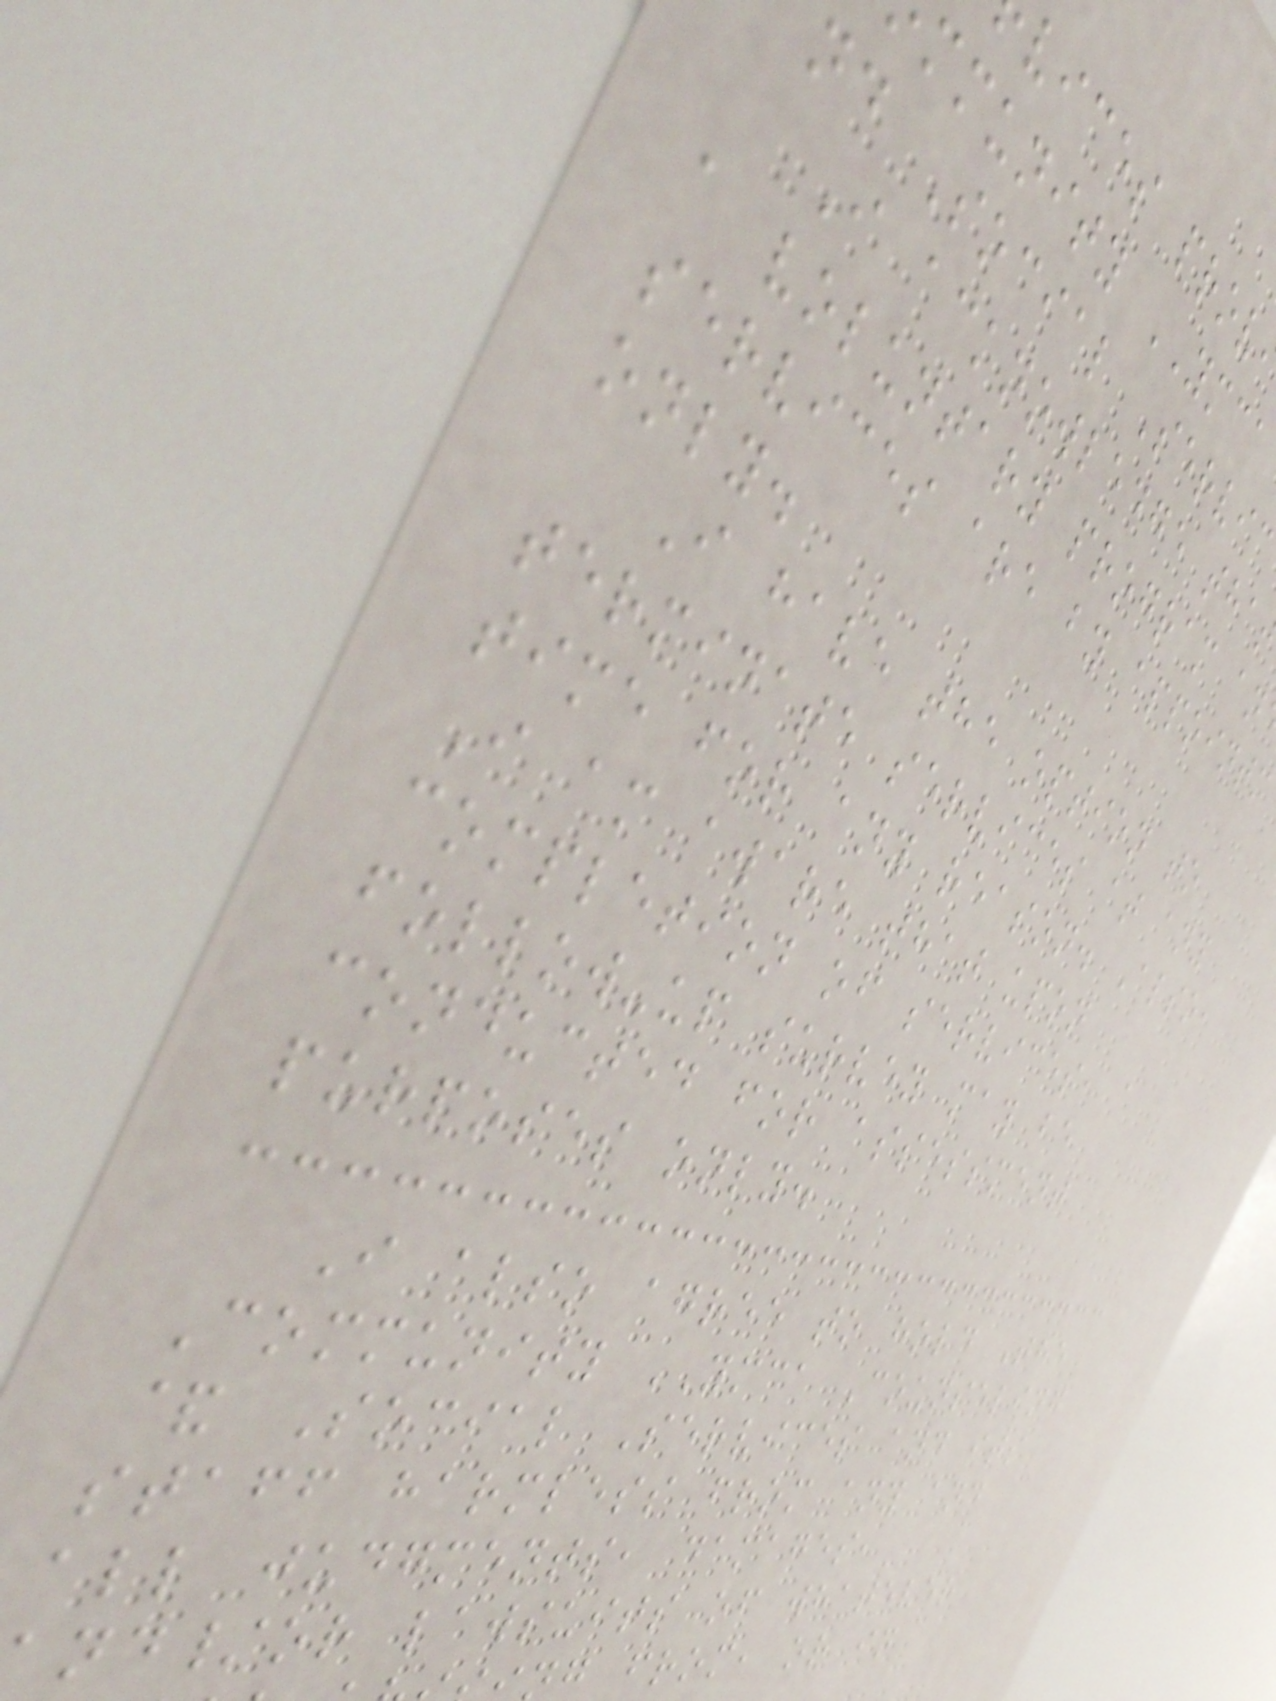vices prov
mmunity YMCA
nd Social Servic
I acknowledge tha
a voluntary program an
services are by appointm
only.
I have the option to
terminate services at any
time for any reason. Also,
I am aware that upon
completion of services, a
follow-up survey may be
conducted for assessment
purposes only.
I also agree to hold The
Community YMCA Counseling
& Social Services and its
staff harmless from any and
all judgments, damages,
nd/or lawsuits of whatever
g from, or in
